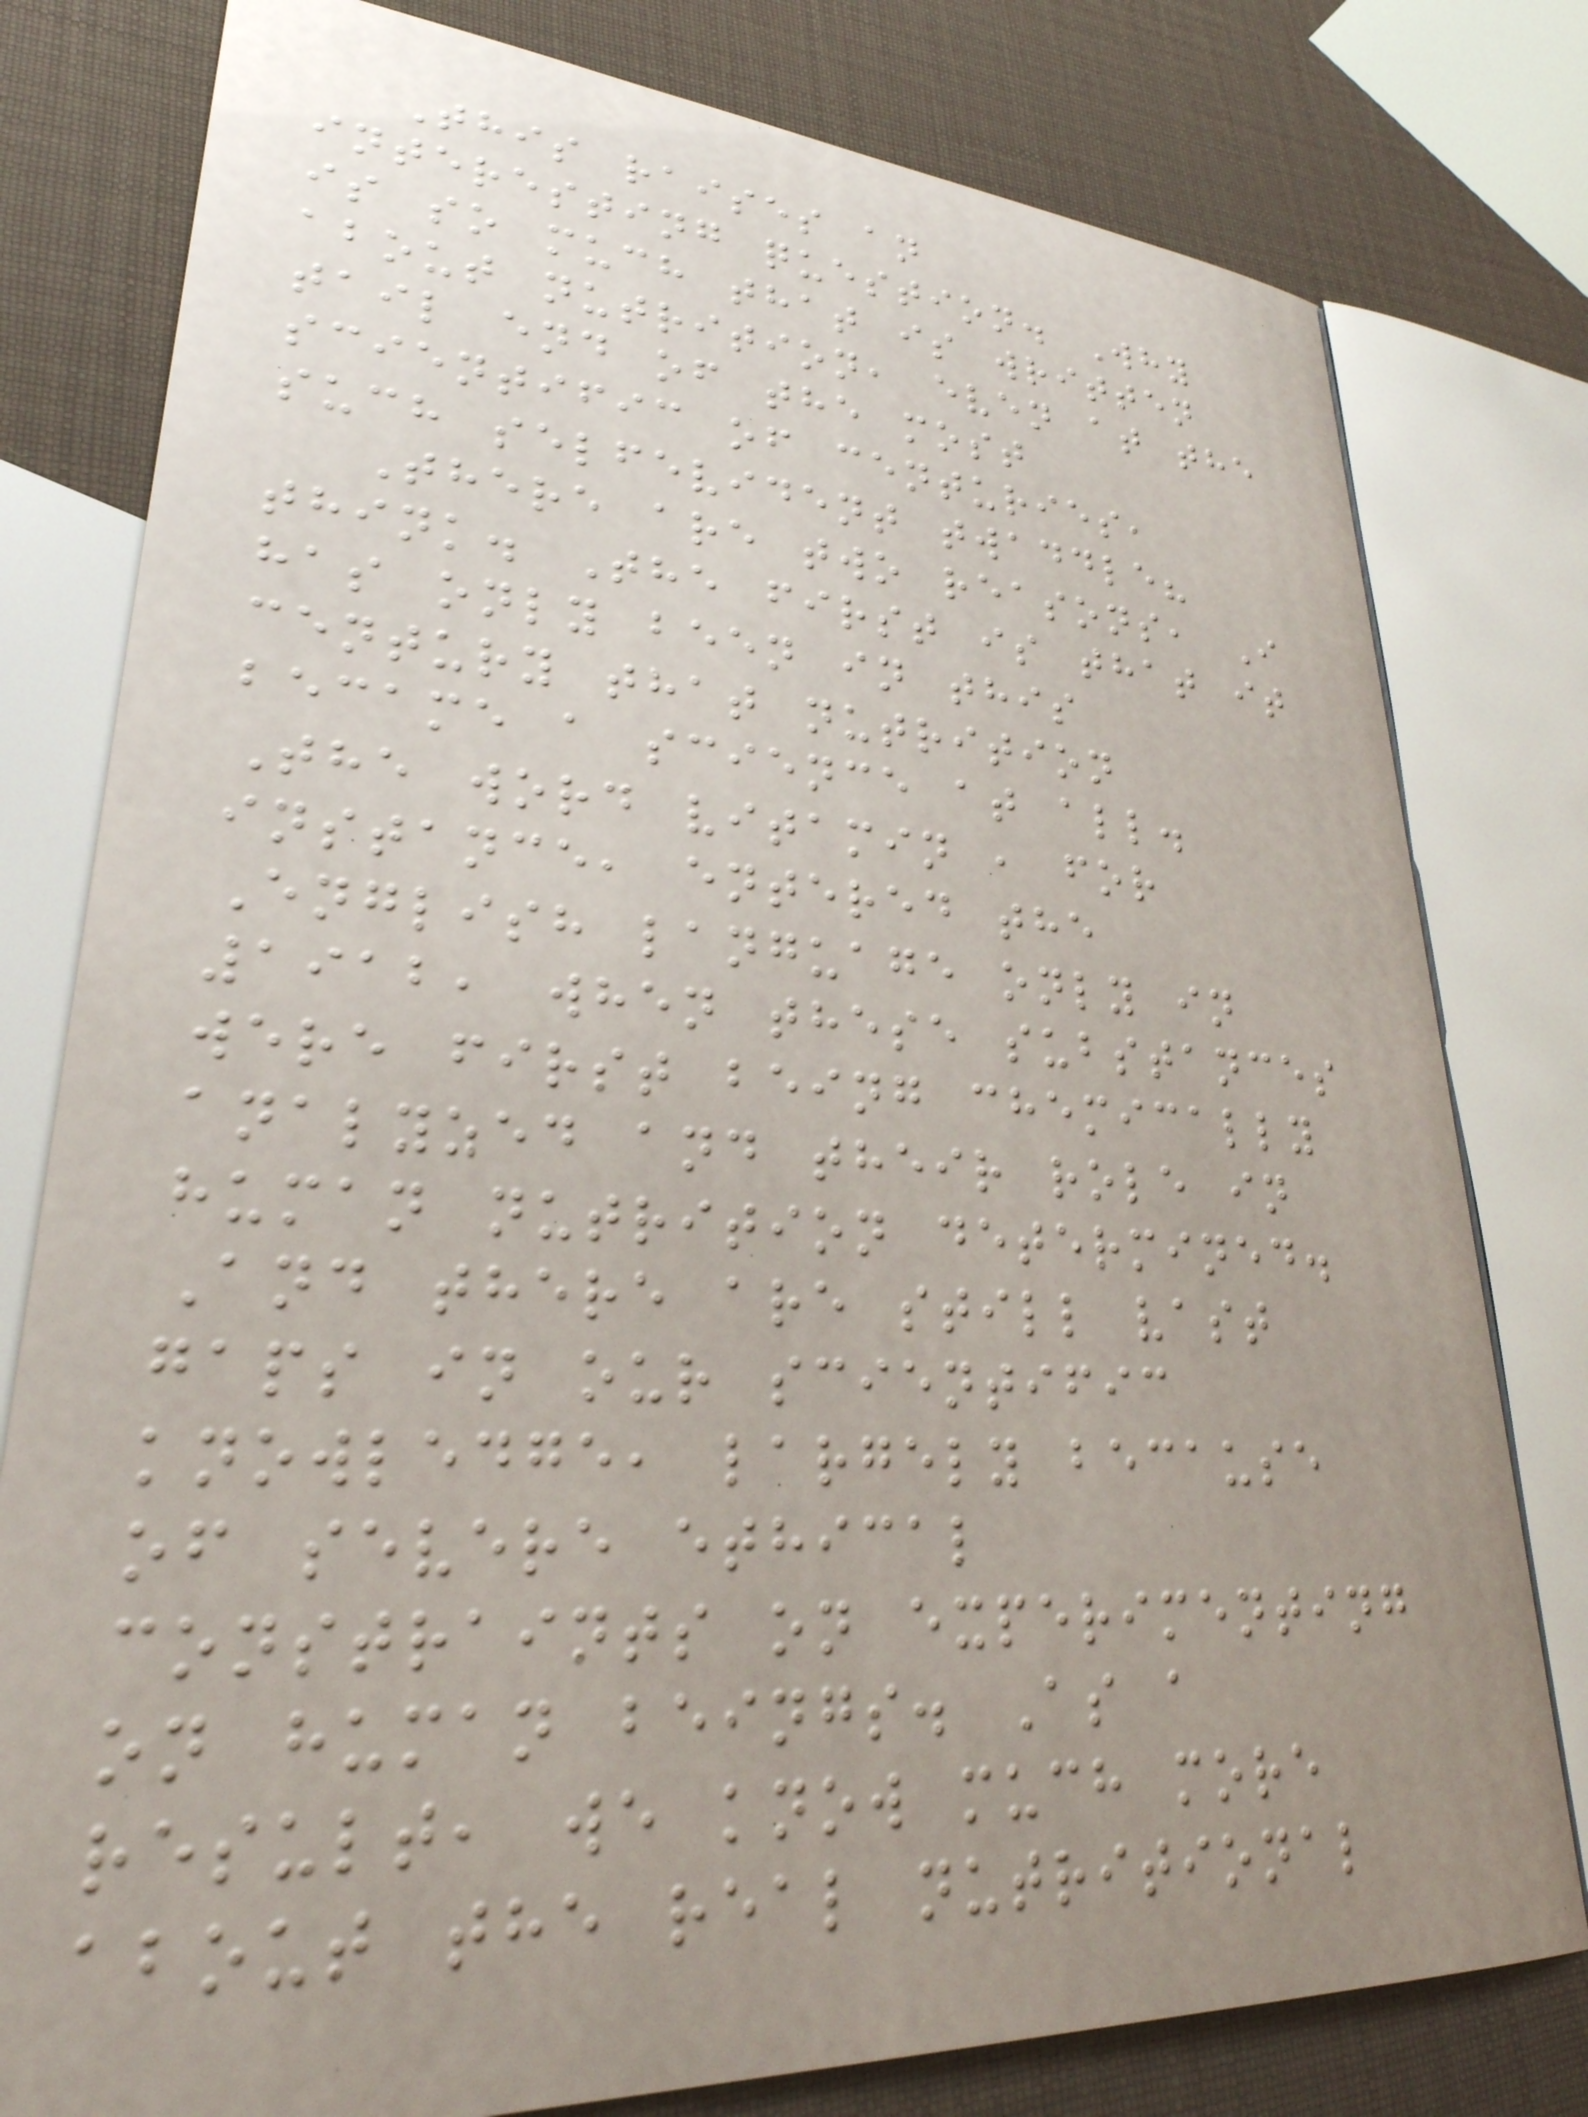This raises an
interesting question. Why
is so much that is written
about nutrition, even at the
tail end of the most
scientific of centuries,
such selfevident twaddle?
There are two reasons, I
think. The first is that it
has only been in this
century that nutrition
became a science at all.
The word vitamin , for
instance, entered the
English language only in
1912, when these substances
were first being chemically
analyzed and their role in
human nutrition determined.
And there are still vast
gaps in our scientific
knowledge, largely because
of severe ethical
constraints on experimenting
on human beings. As a
result, we know much more
about the real nutritional
